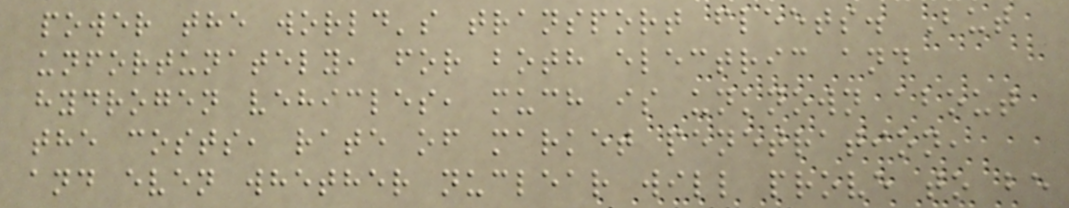power the world's transport fleets. But
unfortunately, for both electric and
hydrogen vehicles, much is unknown about
the costs, rate of market penetration,
and even whether nuclear will prove to be
